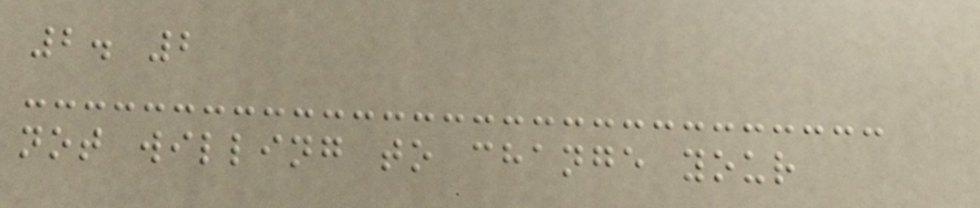2. 2
not willing to change your
